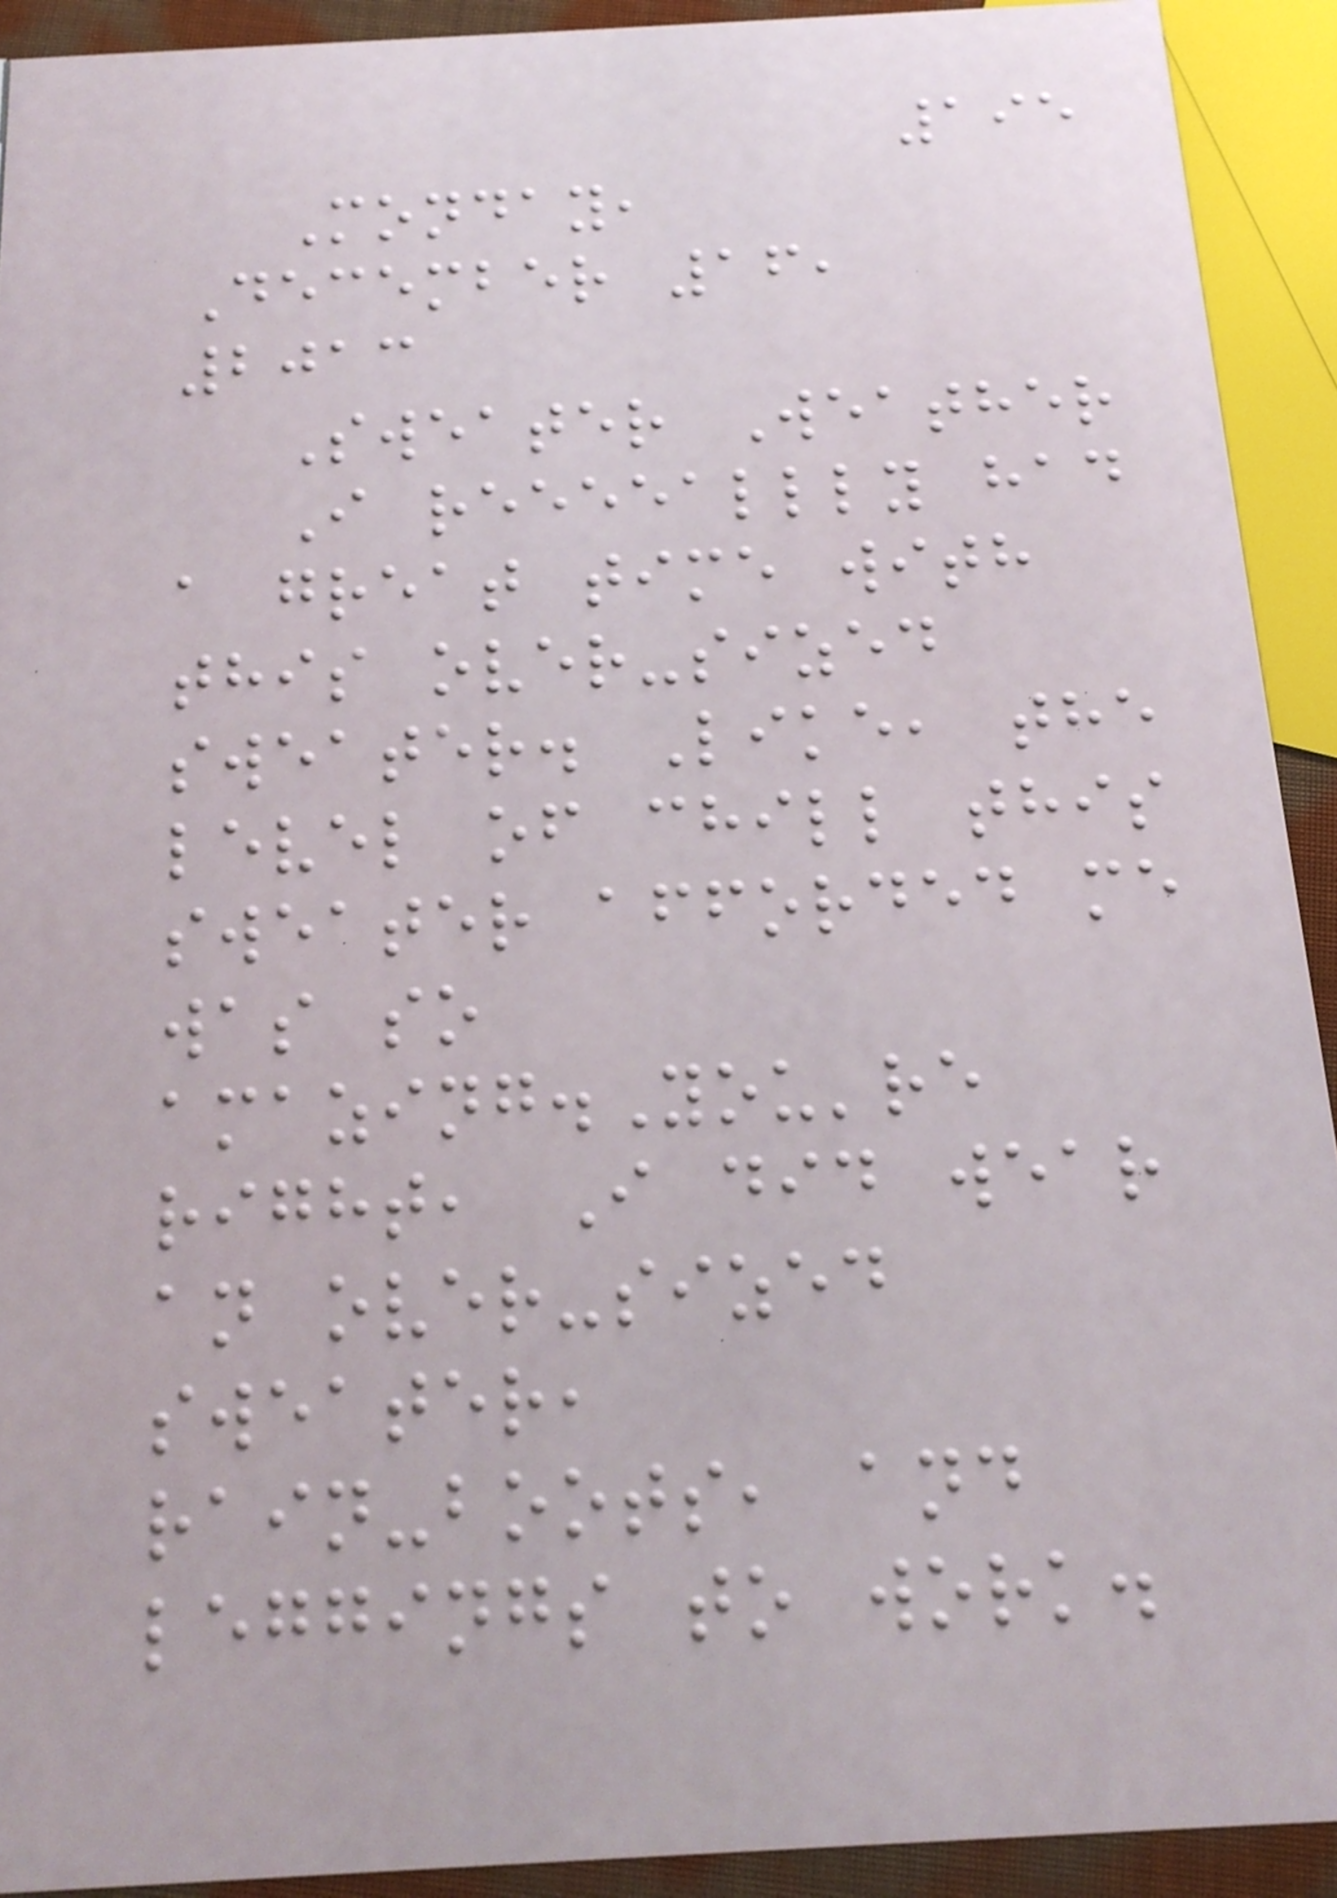195
Monday,
December 16,
2013
Sweater Weather
I reeeeallly had
a great time with
this over-sized
sweater. Like, the
level of chill this
sweater afforded me
was so
amazing.You're
right, I did wear
an over-sized
sweater,
rain-boots, and
leggings to work.
